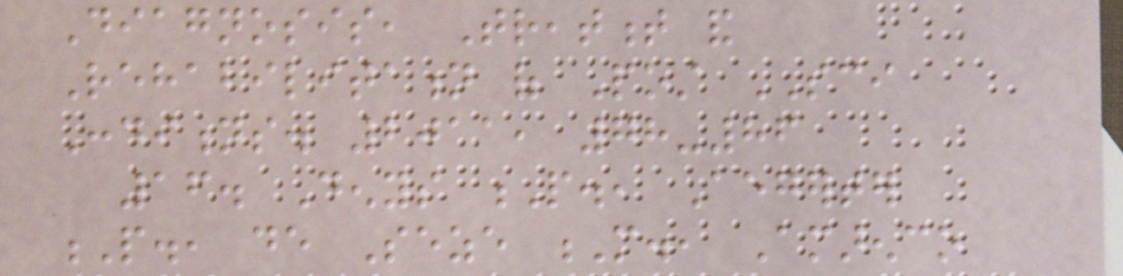Diagnosis, Treatment and
Rehabilitation of Post SCI
Conditions. 2011, 78-86
16. Denys P., Aegerter
P., de Seze M., Amarenco
